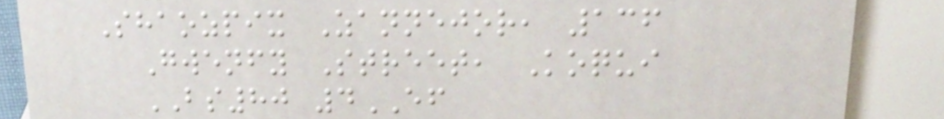Shaozpix Zannejor, 136
Gwenfy Street, Koqui
BS80 4EF
